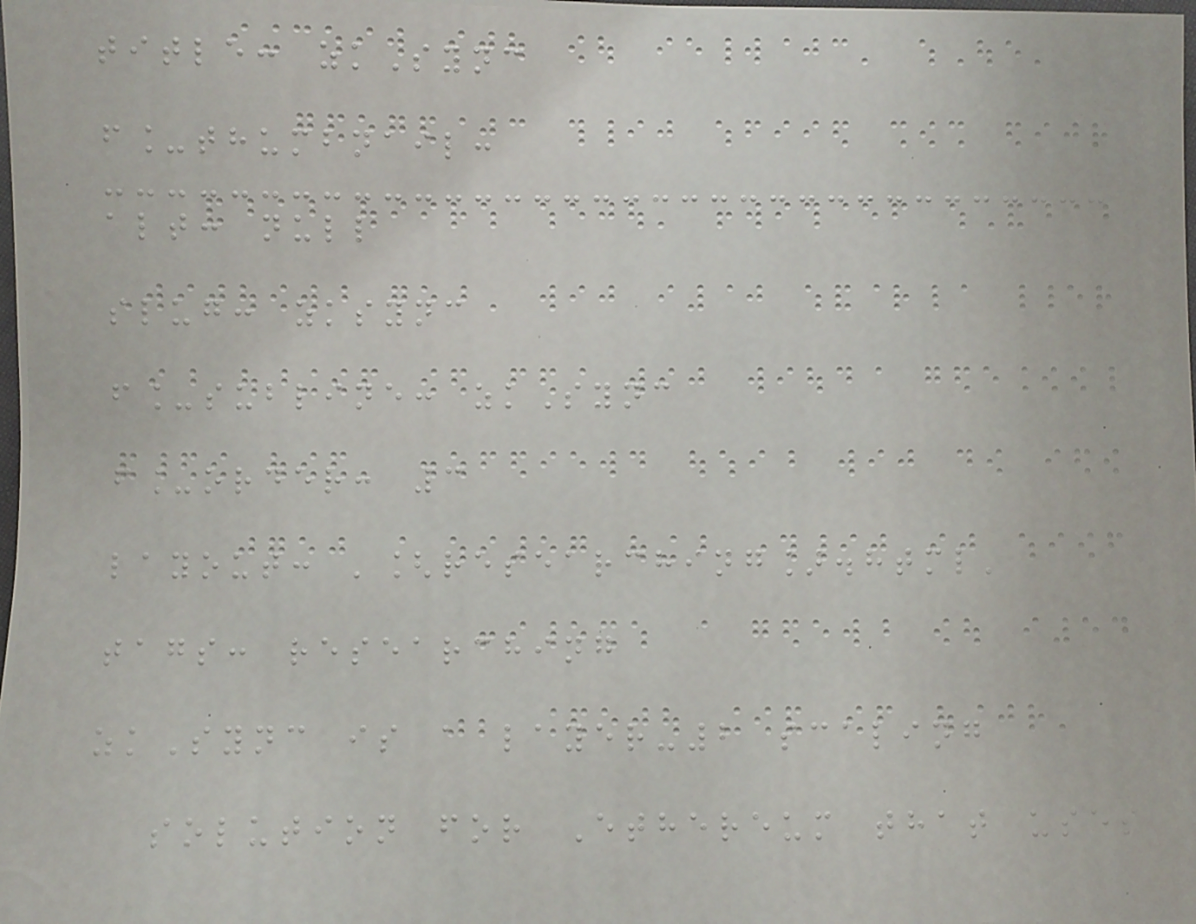title: zkSync
f_thumbnail:
alt: null
slug: zksync
f_subline: zkSync
f_order: 3
layout: '[researching].html'
tags: researching
zkSync is a layer-2 scaling
solution for Ethereum that uses
